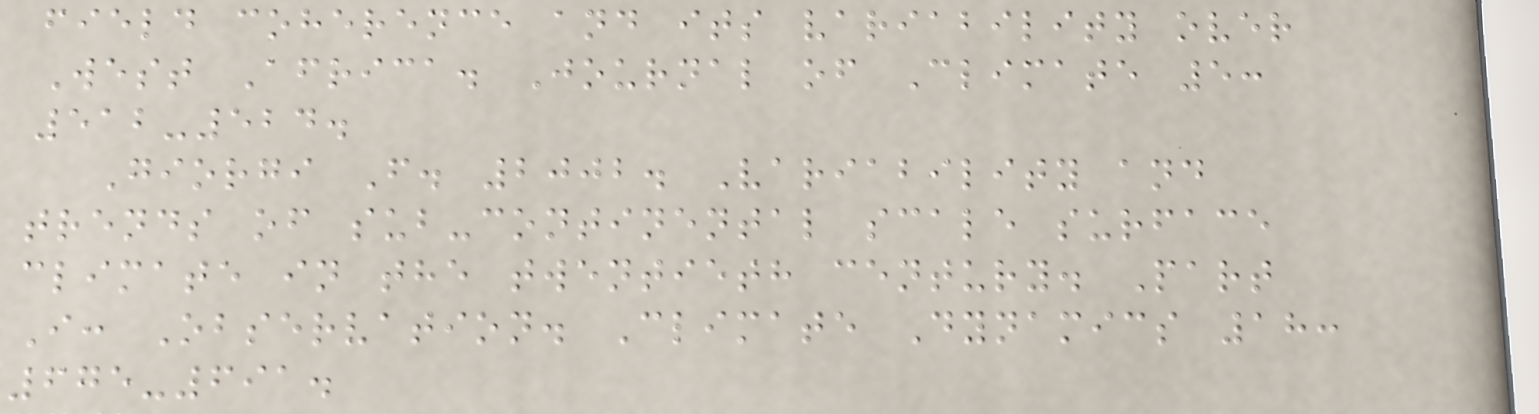field coherence and its variability over
West Africa. Journal of Climate 5:
512-524.
Giorgi F. 2002. Variability and
trends of sub-continental scale surface
climate in the twentieth century. Part
I: Observation. Climate Dynamics 18:
675-691.
